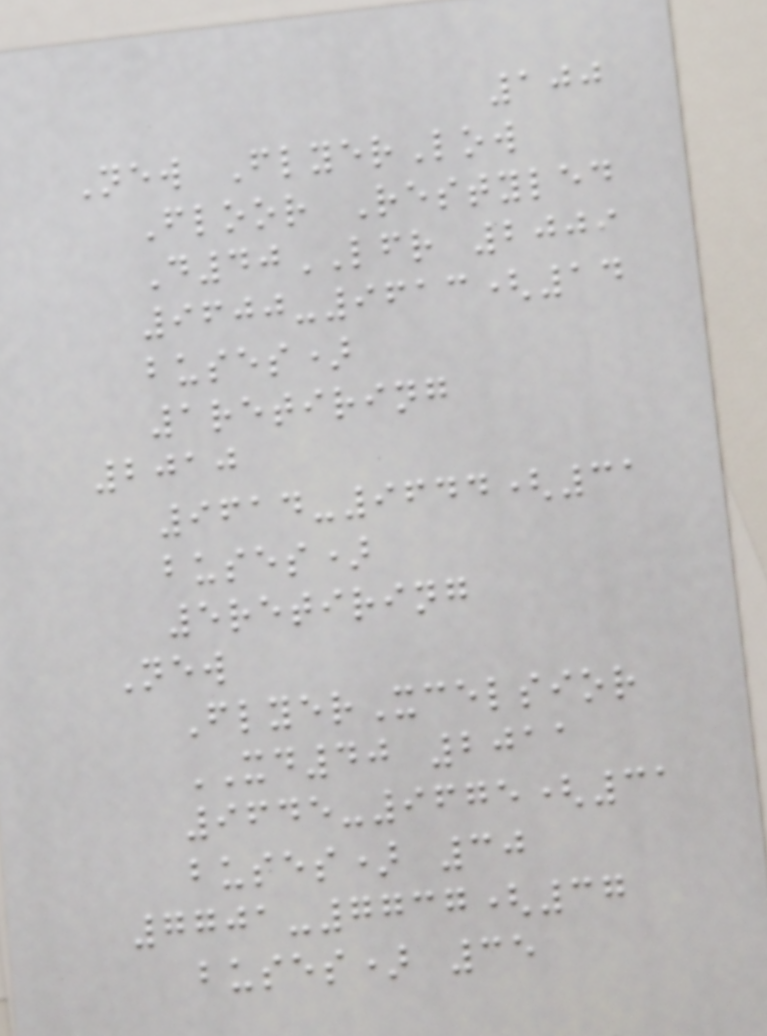100
New FlyerLow
Floor Restyled
D40LFR 2009
9600-9613(14
buses)
1retiring
2010
9614-9644(31
buses)
5retiring
New
FlyerXcelsior
XD40 2011
9645-9675(31
buses) 30
7701-7737(37
buses) 35
